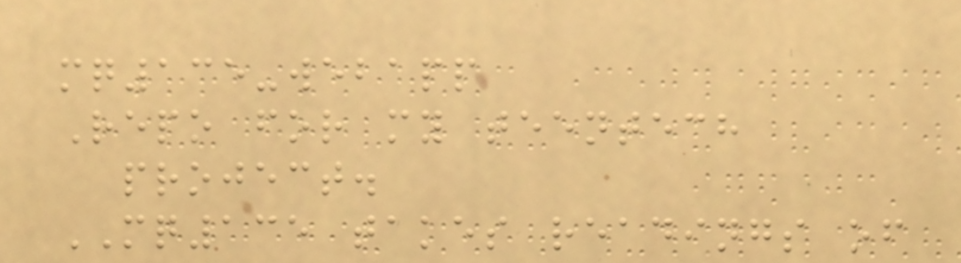mq135-webapp
Repo for my teentech
project.
MQ135 takes readings of
